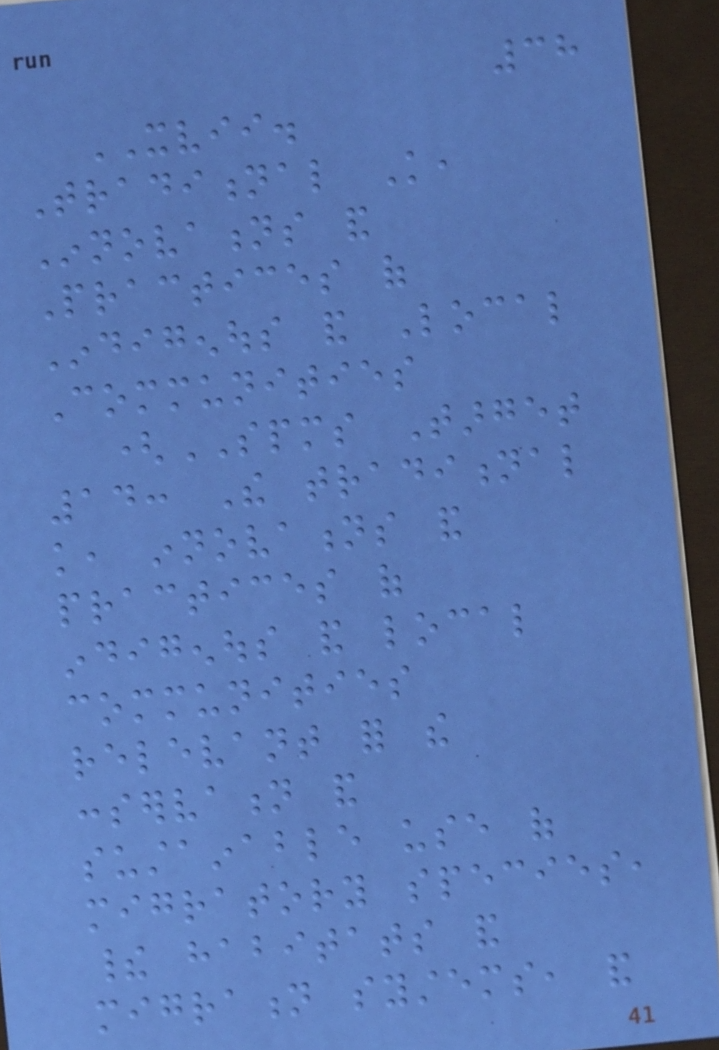38
XVII.
Traditional Knowledge,
Innovations and
Practices of
Indigenous and Local
Communities
(SPMS Target
14: The traditional
knowledge, innovations and
practices of
indigenous and local
communities
relevant for the
conservation and
sustainable use of
migratory species,
their habitats and
migration systems, and
